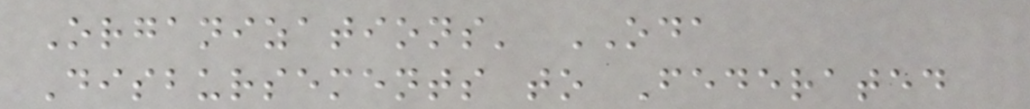Organizations' ODA
Disbursements to Federated
